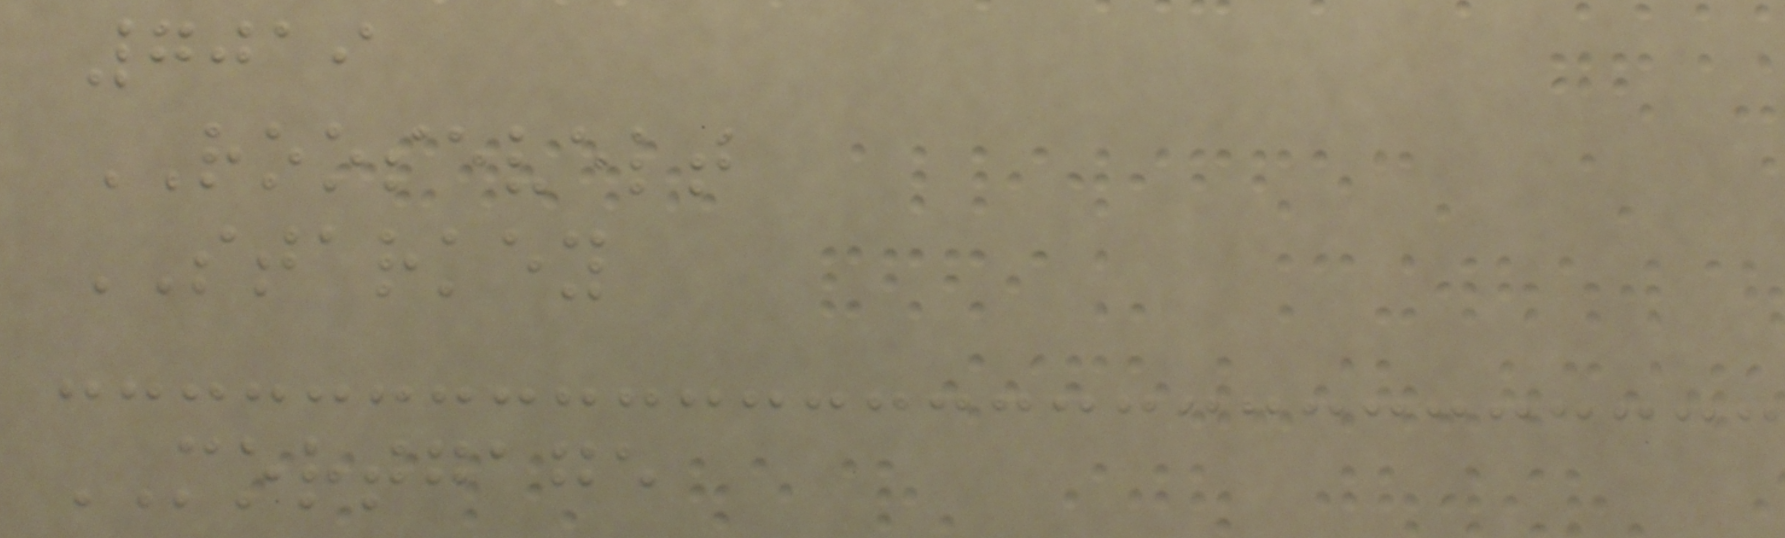7019
ROOSEVELT
STARKEY
MORTGAGE
